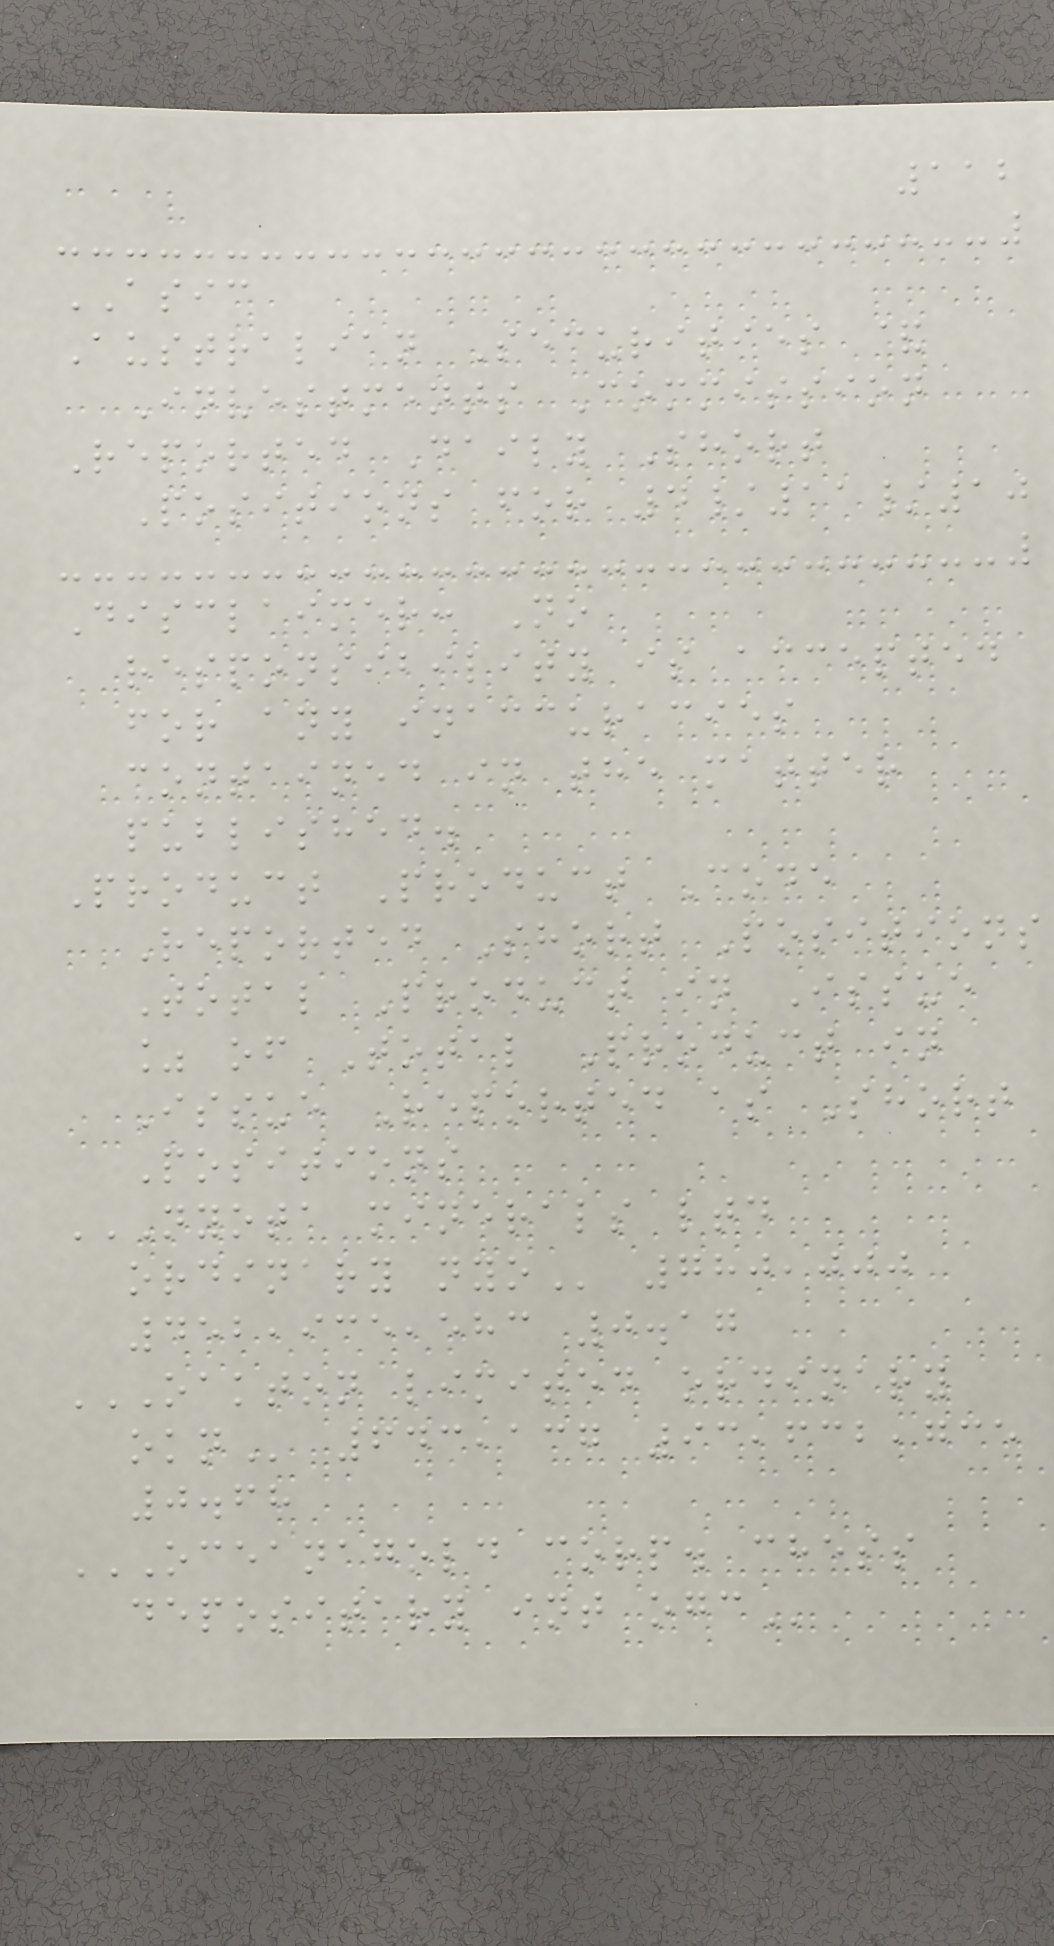112
ASIC
Australian Securities &
Investments Commission
Reported Daily Short
Positions for 4/11/10
Disclaimer: No
responsibility is accepted
for any inaccuracies
contained in the matter
published.
Product Product Code
Reported Short Positions
Total Product in Issue
% of Total Product in
Issue Reported as Short
Positions
NYOTA MINERALS LTD
ORDINARY NYO 780,000
452,935,583 0.17
OAKTON LIMITED ORDINARY
OKN 643,137 93,632,735
0.68
OCEANAGOLD CORP. CHESS
DEPOSITARY INT OGC
